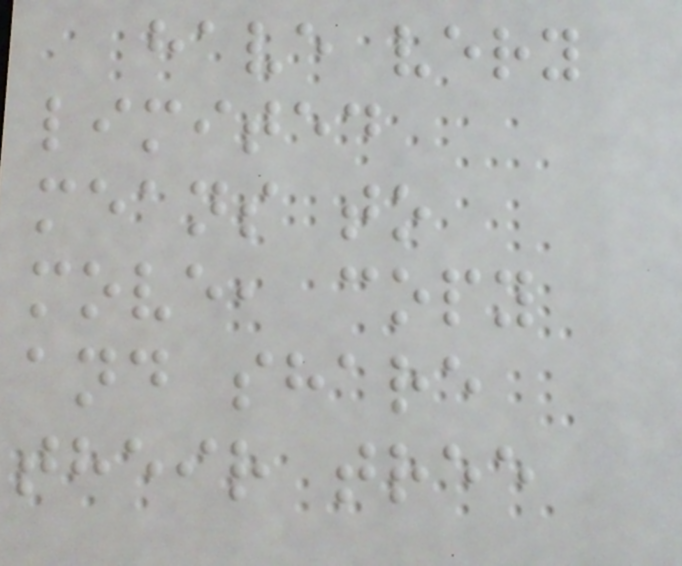have very
limited
means to
move, copy
and share
their tree
